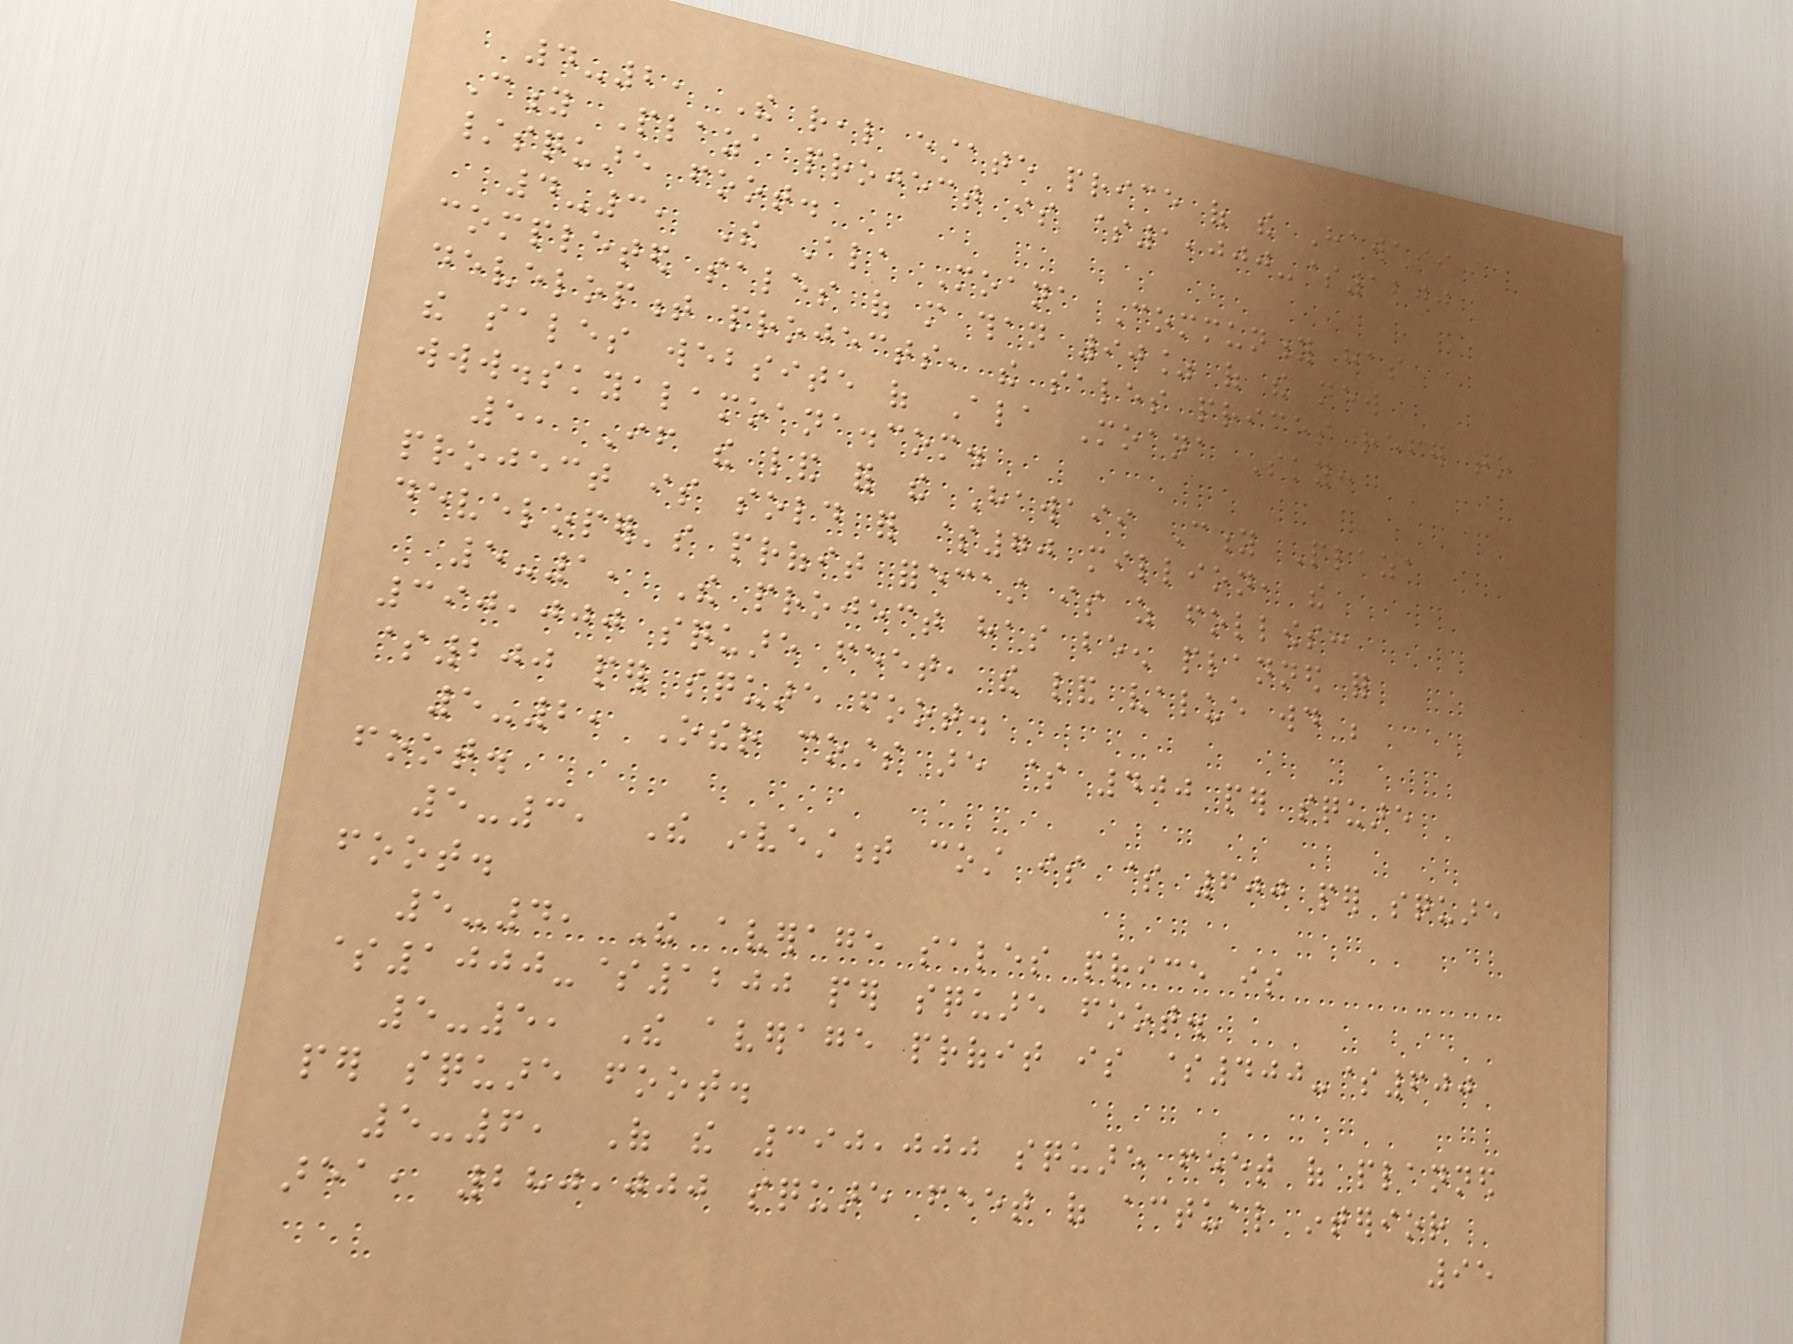4-2, The real estate price of the Hawaii
City Plaza project is $1,000-$1200
/square foot.
4-3, The Ala Moana Community has
completed sales of more than 90% of the new
development projects, the sales prices refer to
the sales website of Ala Moana Sky:
www.skyalamoana.com.
5, If the land for the Hawaii City Plaza
project is sold for $70 million, the
developer's profit forecast is as follows:
5-1, The project has been planned for
390,000 square feet, the land value would be
$200 per square foot.
5-2, Other costs are $ 400 per square
foot.
5-3, The investment cost is $ 600 per square
foot.
5-4, The average sales price is
$1000-$1200 per square foot.
5-5, The average profit is $400-$600
per square foot.
5-6, Of the 390,000 square feet of planned
area, 280,000 square feet of actual interior
95
